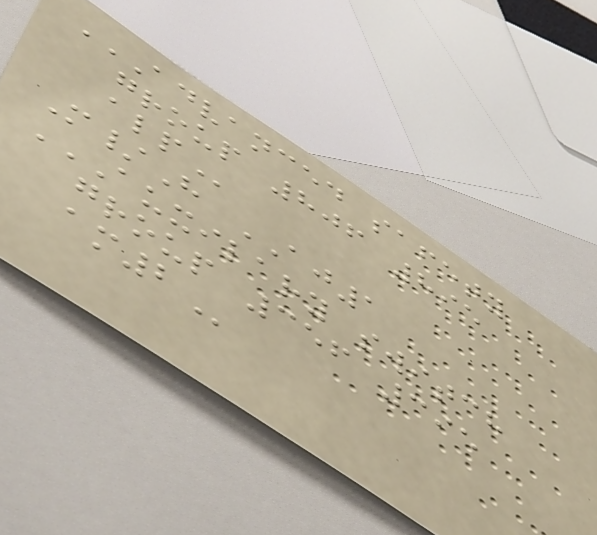ADVANCED SAFETY
GROUP 806 895
ALP
M/H AJ1
AUXILARY SWITCH
GROUP 356 395
AM2
